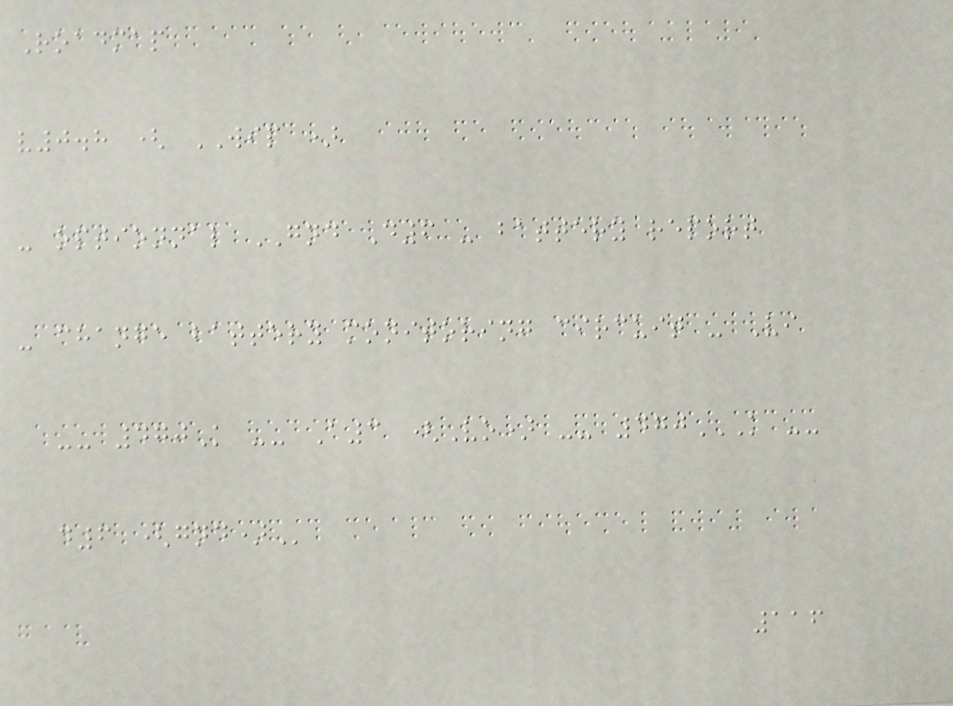Roadmap
v0.8 ( WIP )
- optionnal GND D6 - battery report
- change battery monitoring circuit - Vi
-- 470K -- A3 (Vo) -- 470K --
D6 (GND)
116
